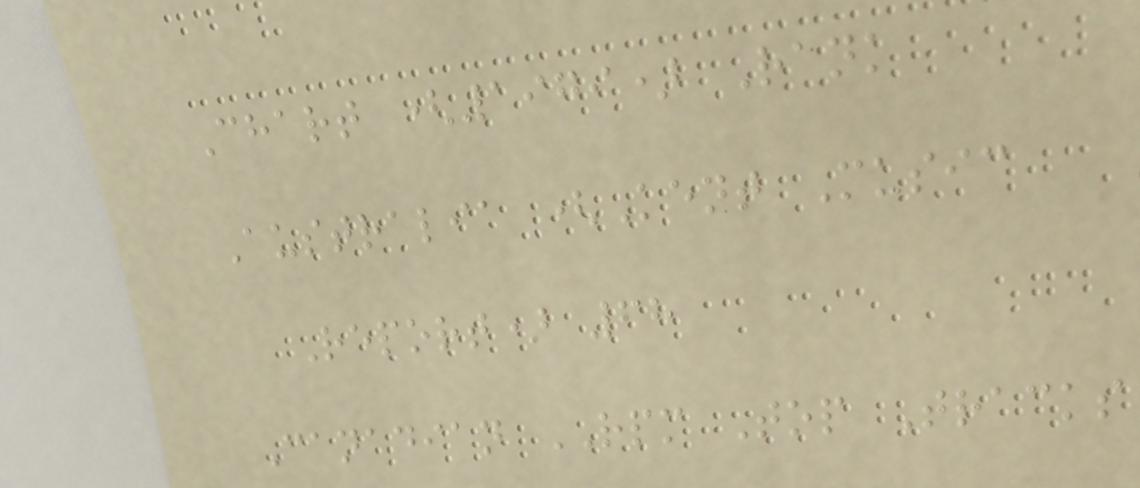Chart (1979) Rank
Australia (Kent Music
Report) 68
Canadian RPM Top Tracks
